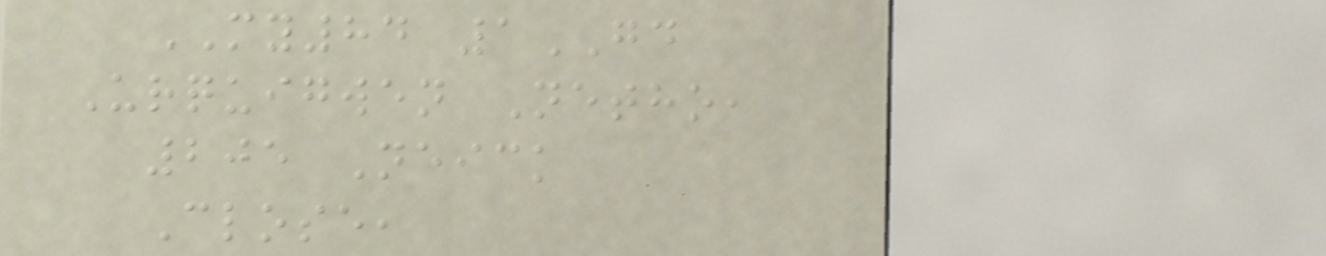MY84 1GD
Urquigwen Netho,
205 Neick
Close,
